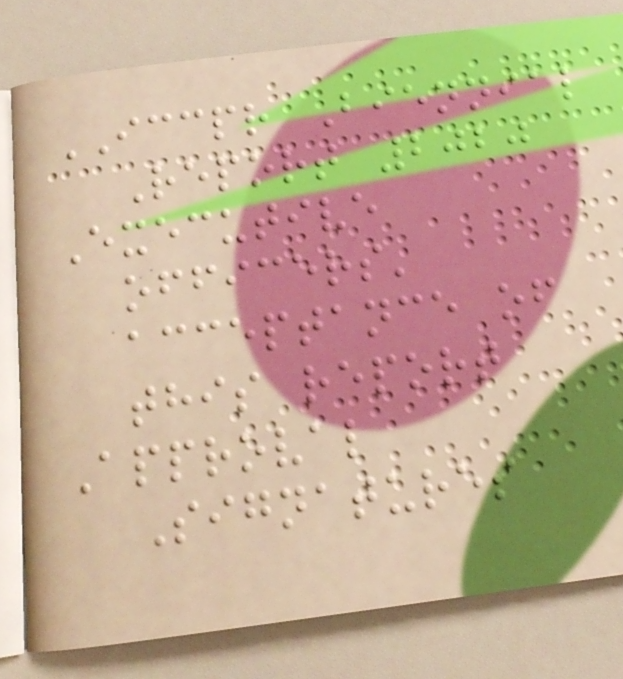ICCPR Biennial
Report 2020
Executive
officers'
acceptance of
this report
Approval
Signatures
